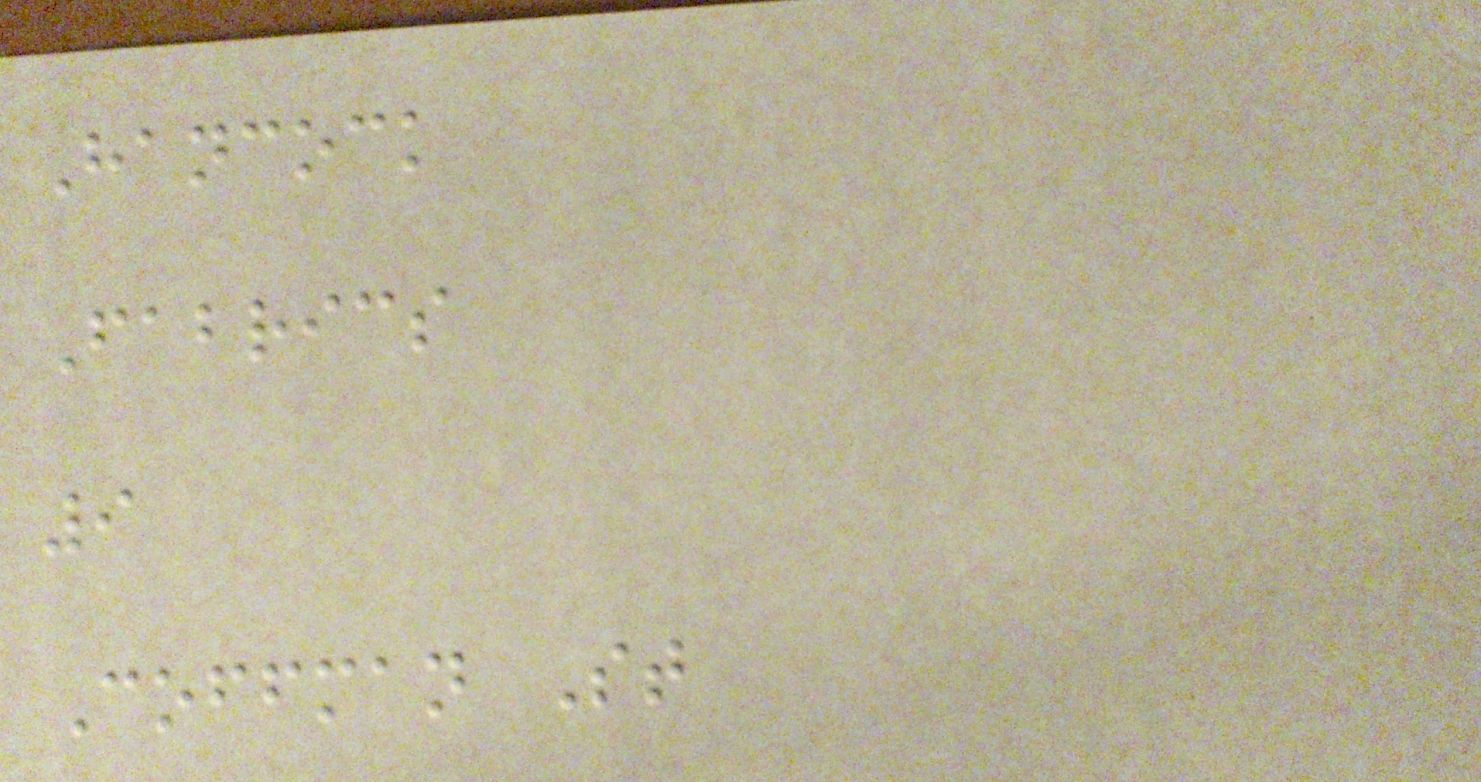Hancock
Fabrics
9
Coffman St
